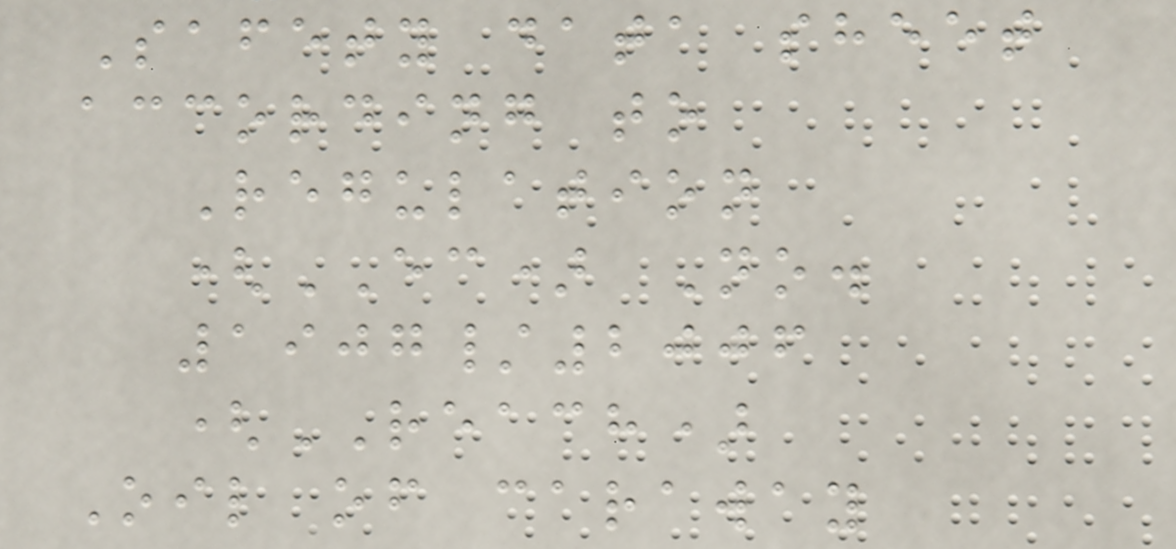Safety data sheet
according to
Regulation
(EC) No.
1907/2006
(REACH)
Oil of caraway
